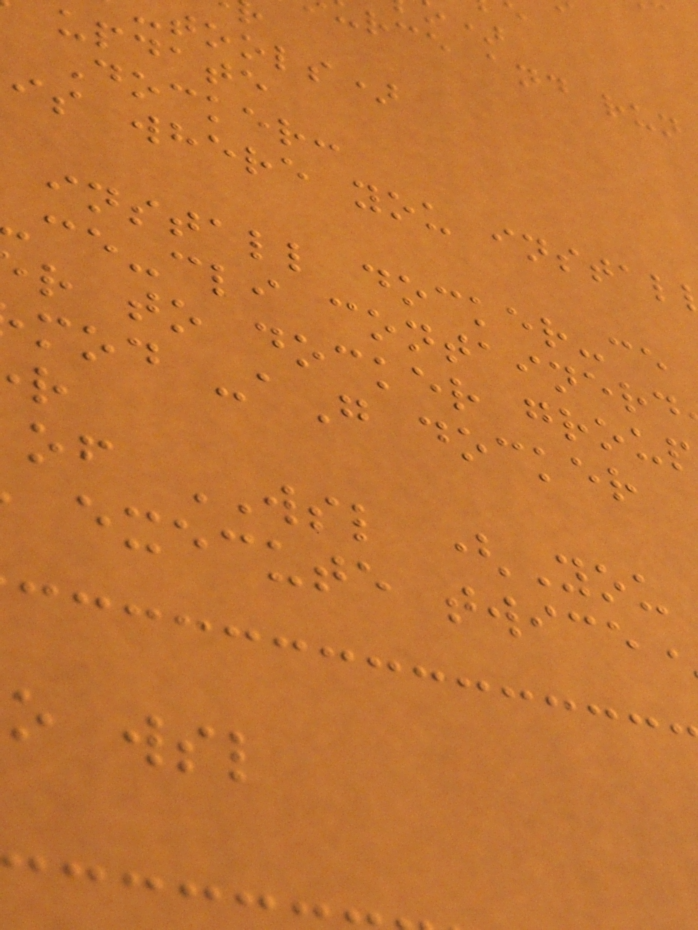rce and run
tools)
update
Docker:
is where you instal
install docker-ce
ce-cli containerd
r to docker group
mod -aG docker
of WSL (You
execute twice
o wsl
